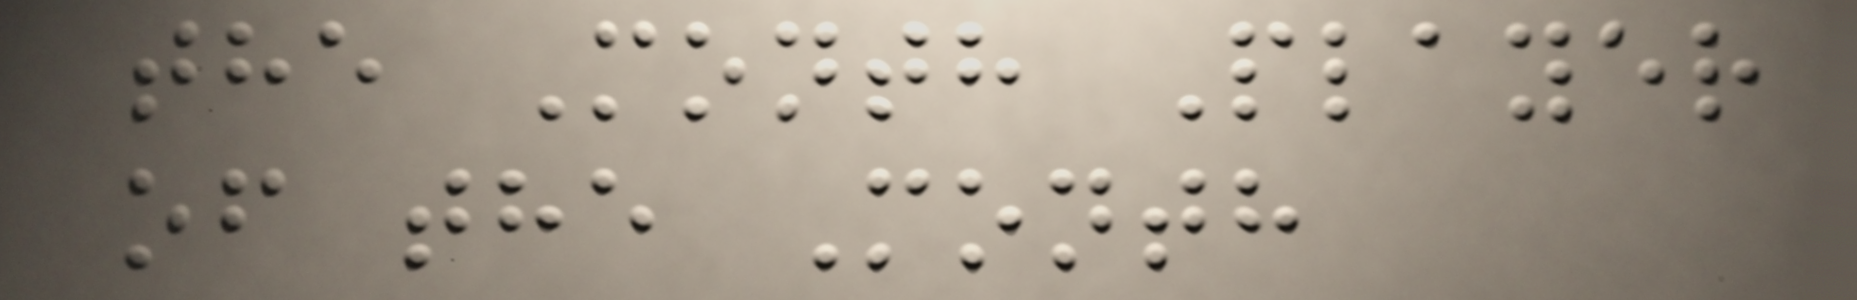the Month Player
of the Month
